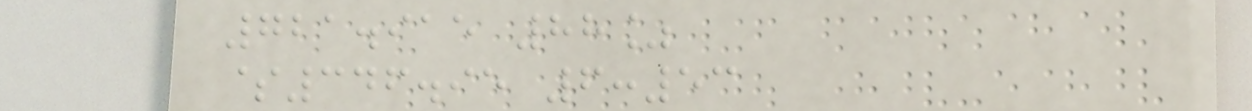721.915 88%
$346.95 6:53
